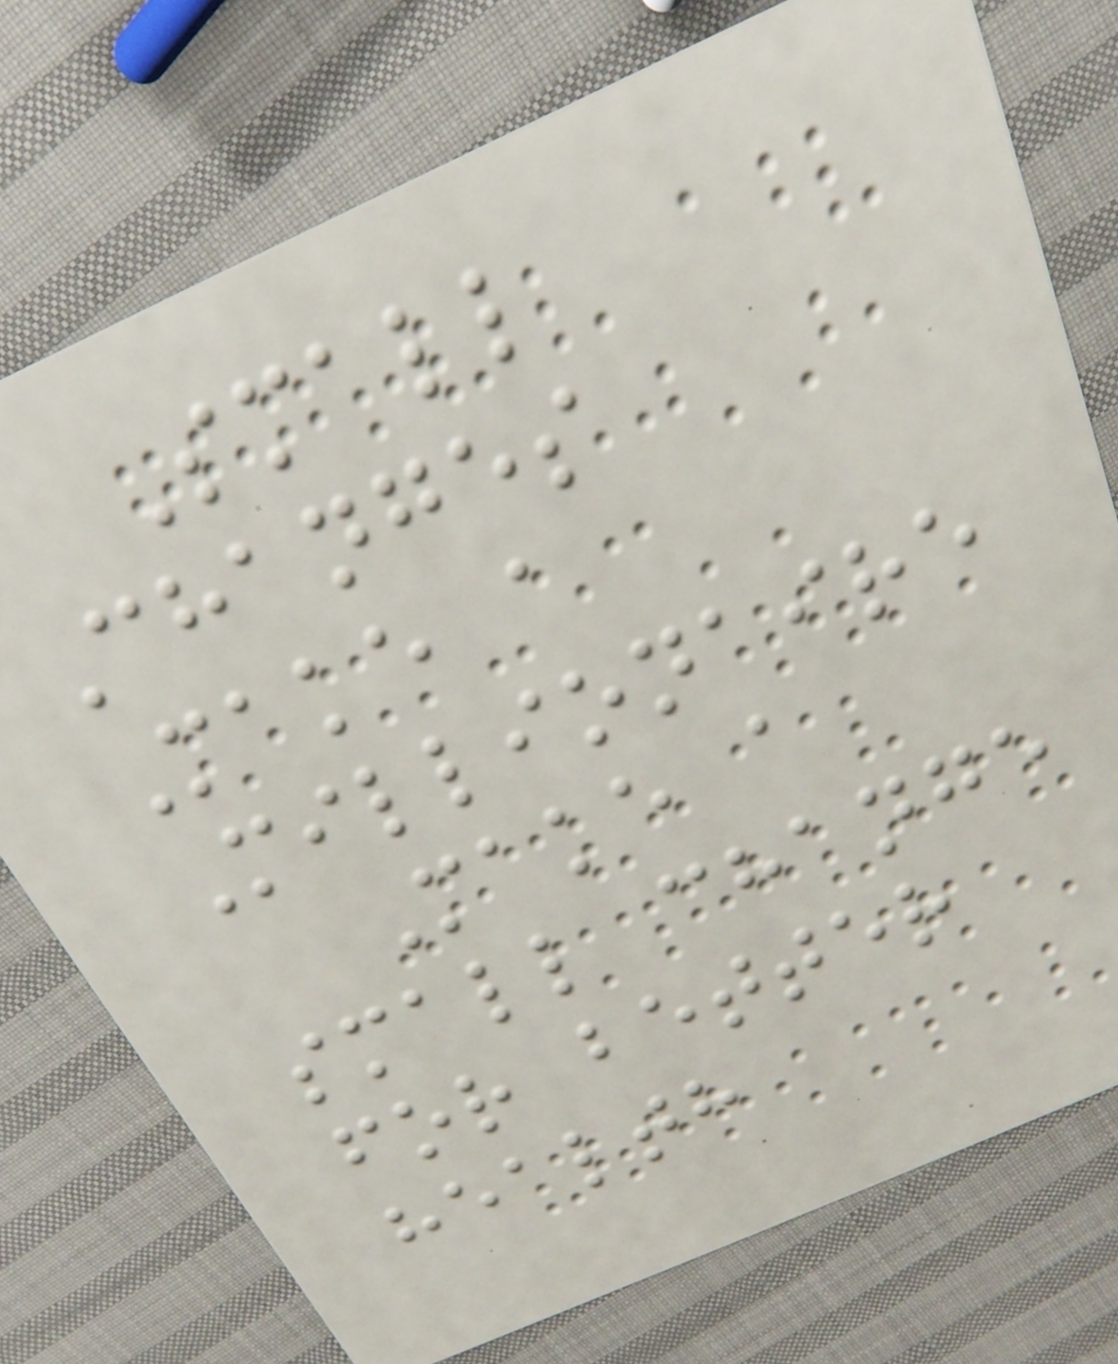Small
Changes
Make a
Millionaire
Make a
small change
for better
health
